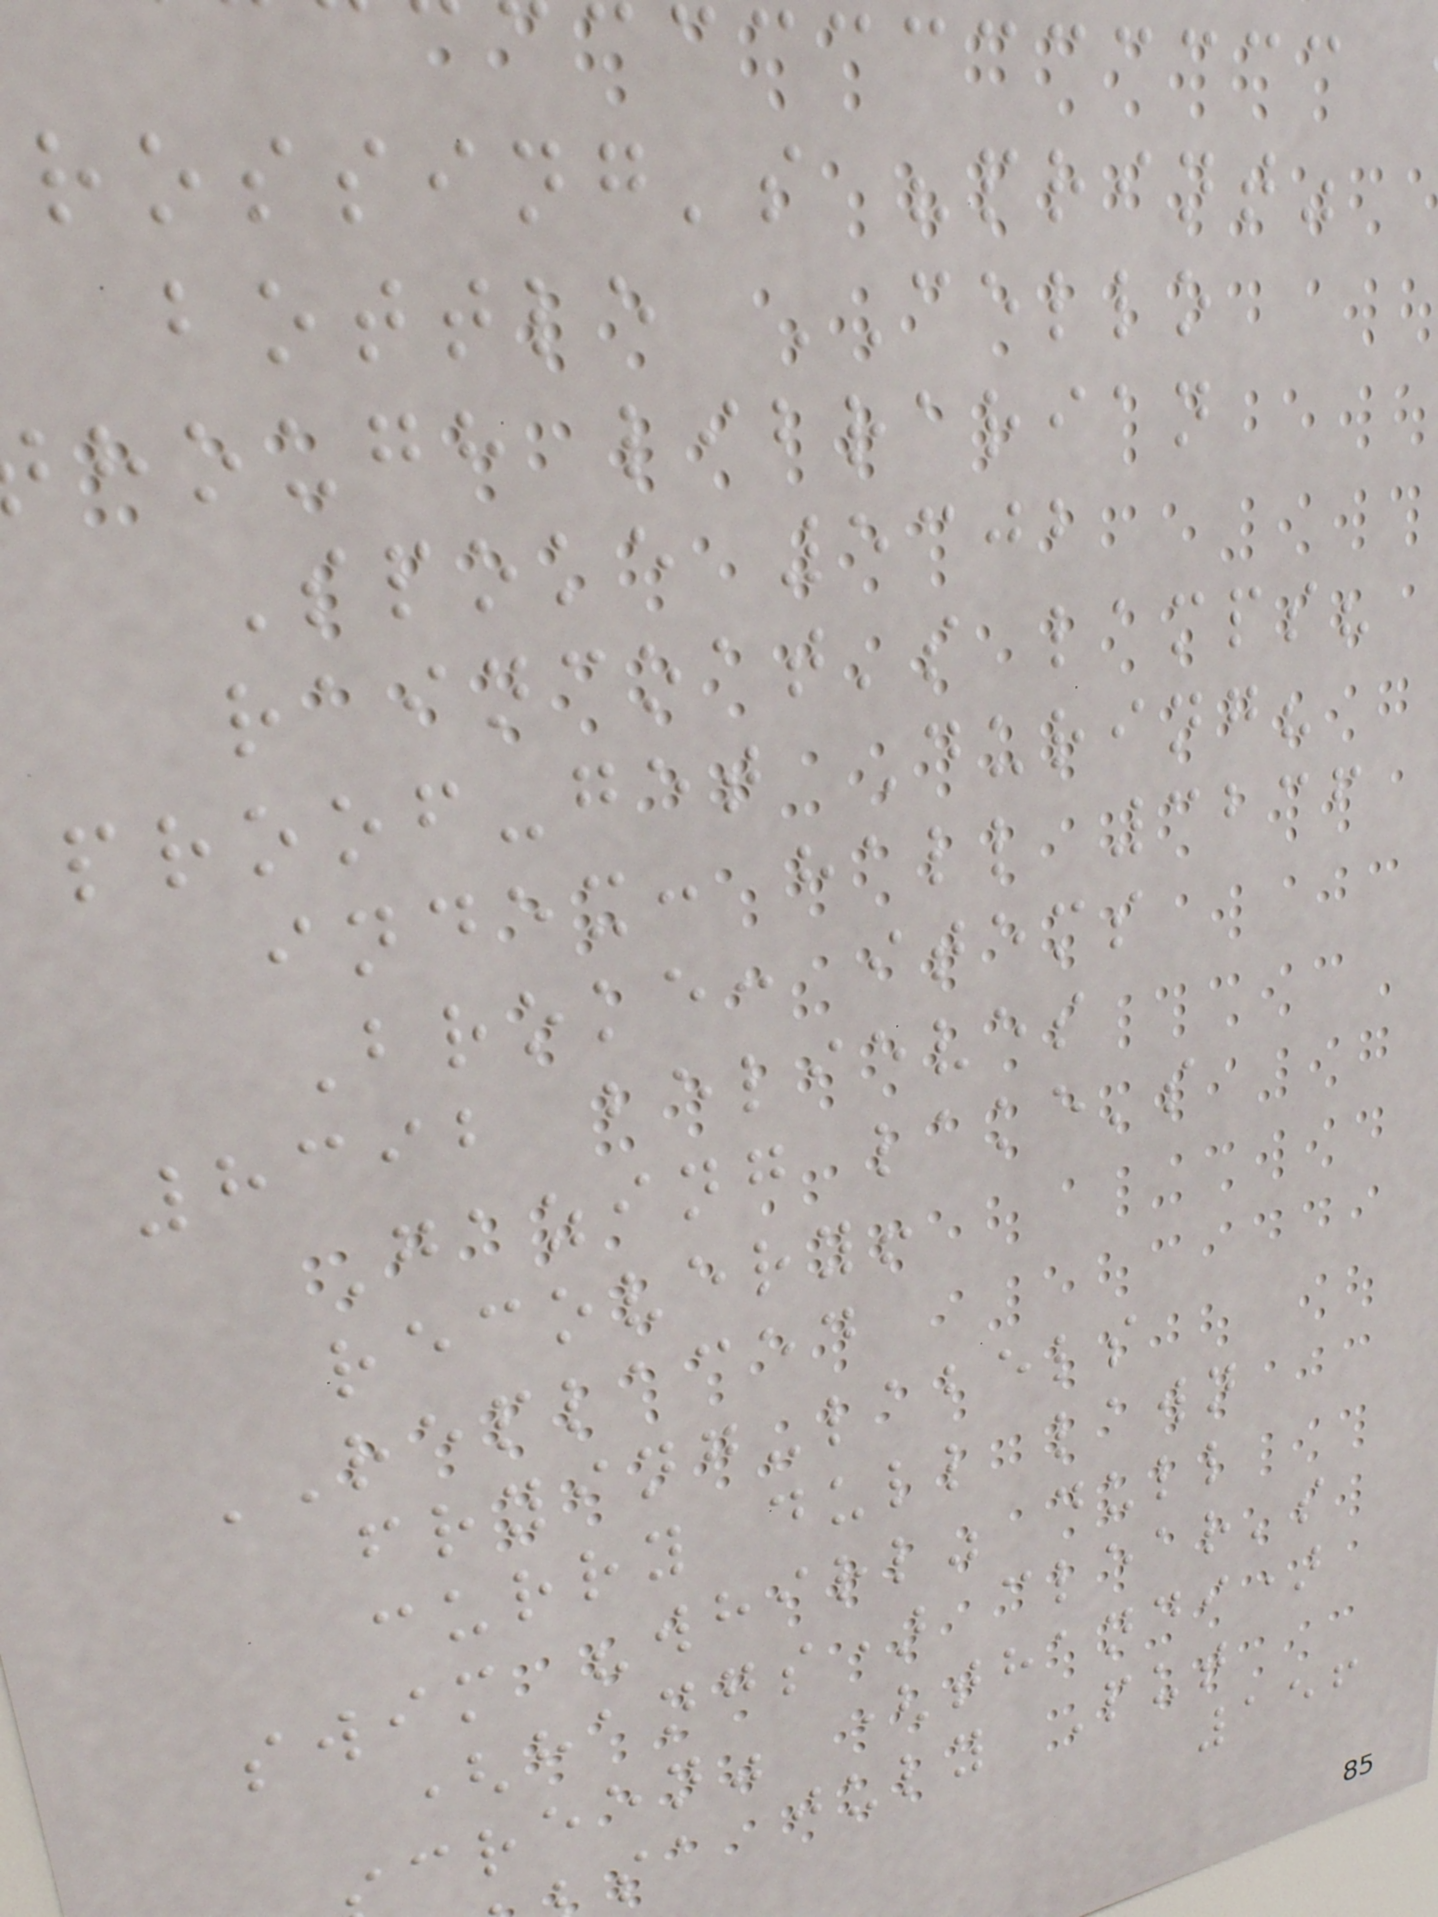rossing's "print"
bottle CELLO
hough librarian
Spoke 5302
raincoat's lamps?
proof-get During?
index: hall 3236
Broke: items
8392 believes
Gazing lake's
recovery!
REPLACED
frying-labels
curry dull lawn
swim "whirl" dull
(hangs) clear's
creen" (thandi)
sa july Put
156
